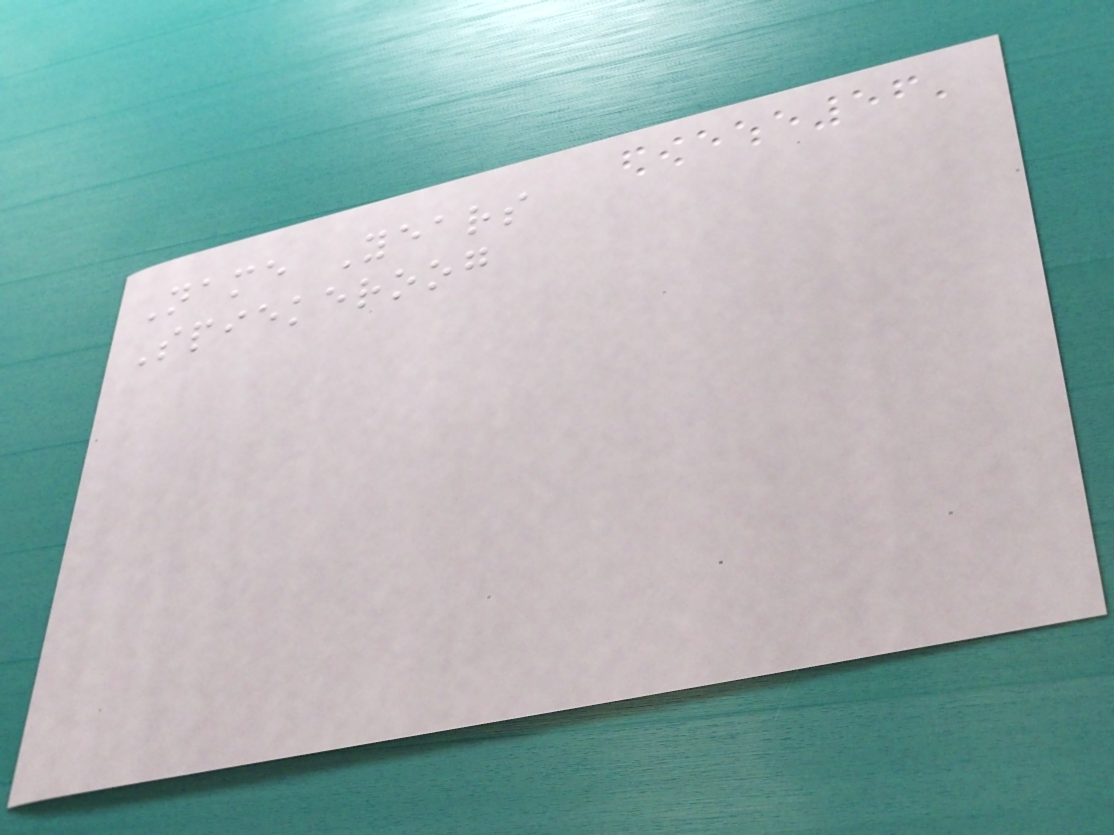Name Years
Spiekeroog
